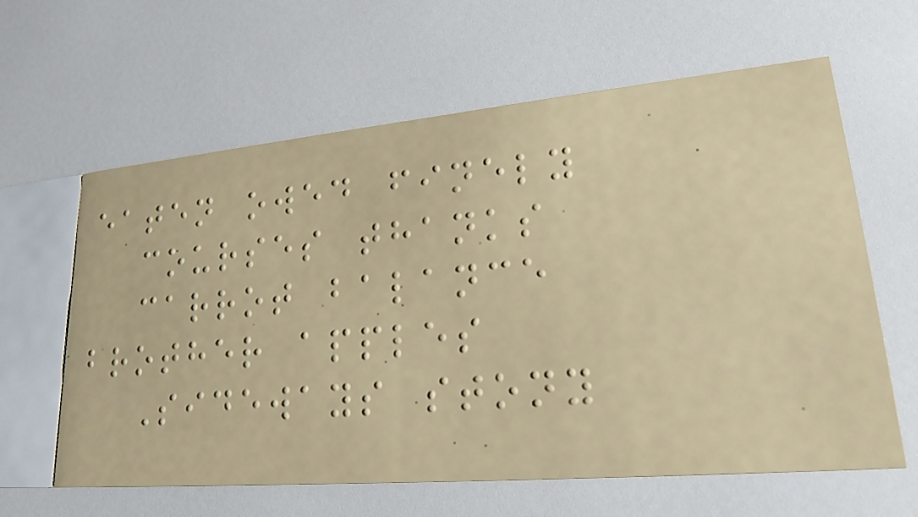eaten owed finely
courses thanks
carrot balance
brother apples
Sideways stony
